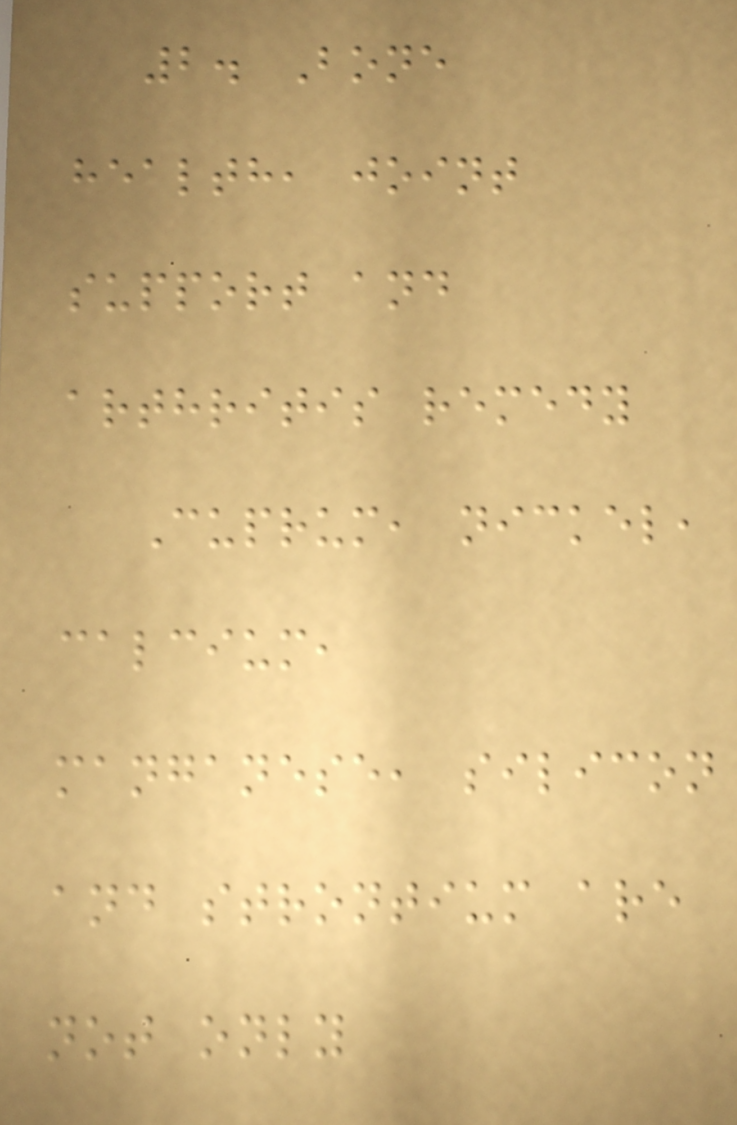2. Bone
health, joint
support and
arthritis remedy
Cuprum, nickel,
calcium,
manganese, silicon
and strontium are
not only
